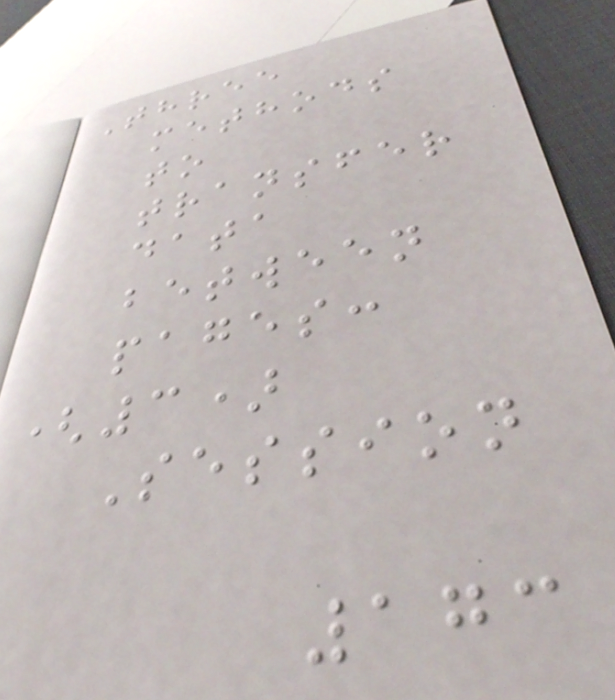Three
methods
to
transfer
data
between
pages:
(3)
Session
173
